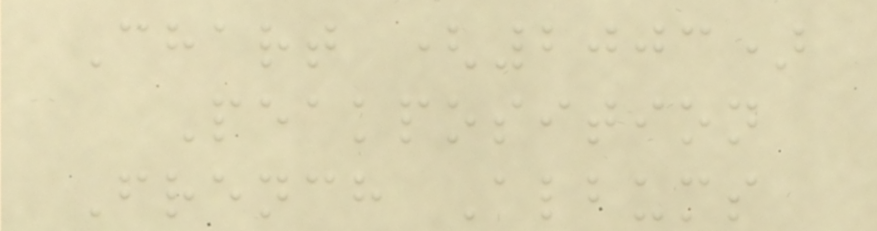Chart (2003)
Peakposition
French Albums
